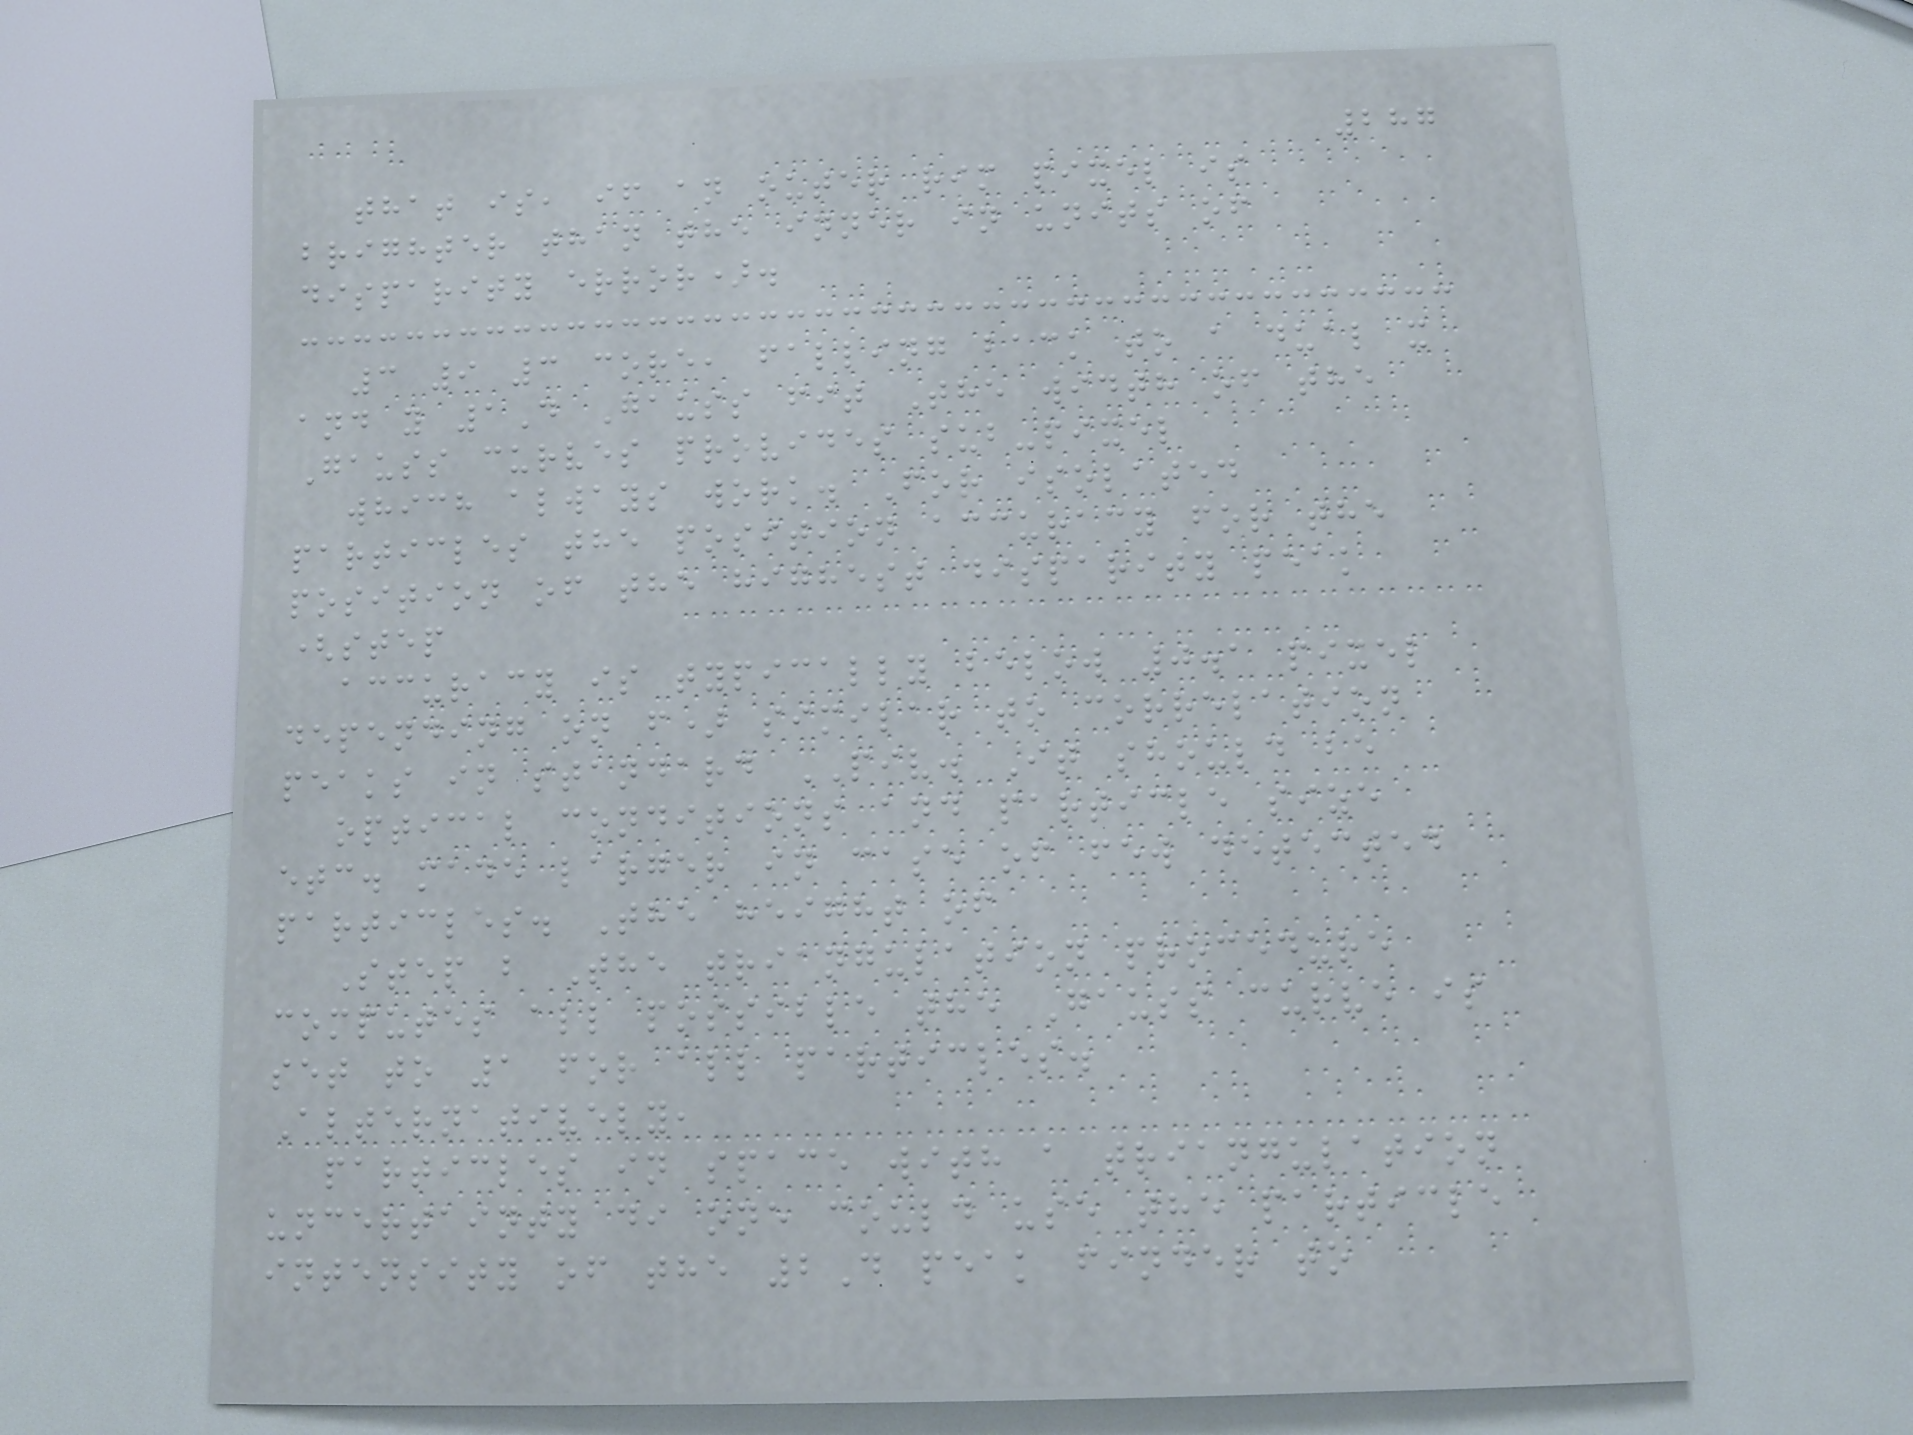287
that is, if an outer rim pixel is
brighter than the inner in units of
disparity error).
3 9 3 core, falling back to a dual x
and y 1D Gauss fit The width of the
Gauss curves provides sub-pixel
which always work. For isolated
particles the position accuracy for the
position of the highest disparity peak
(step
accuracy is typically below 0.1 pixel
depending on f) similar to correlation
peaks in standard PIV. It should be
optical conditions and particle size
etc. made larger in case of few detected
particles. The height of
Step b The triangulation procedure
computes all possible the Gauss curve is
set to 1 for all particles.
Alternatively,
particles in space with a triangulation
uncertainty di one could use the particle
intensity of the 2D peak finder to
